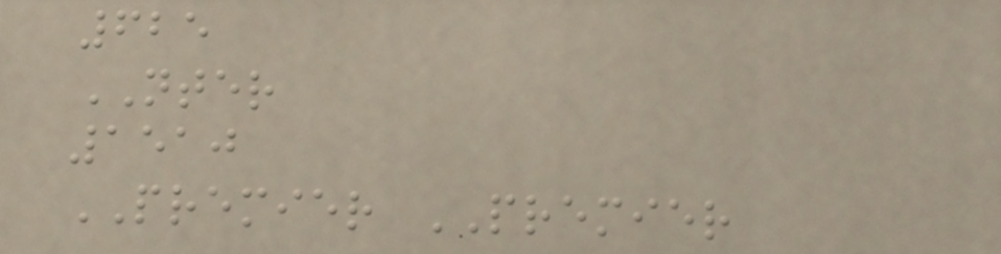625
NTER
1510
PREMIER PREMIER
